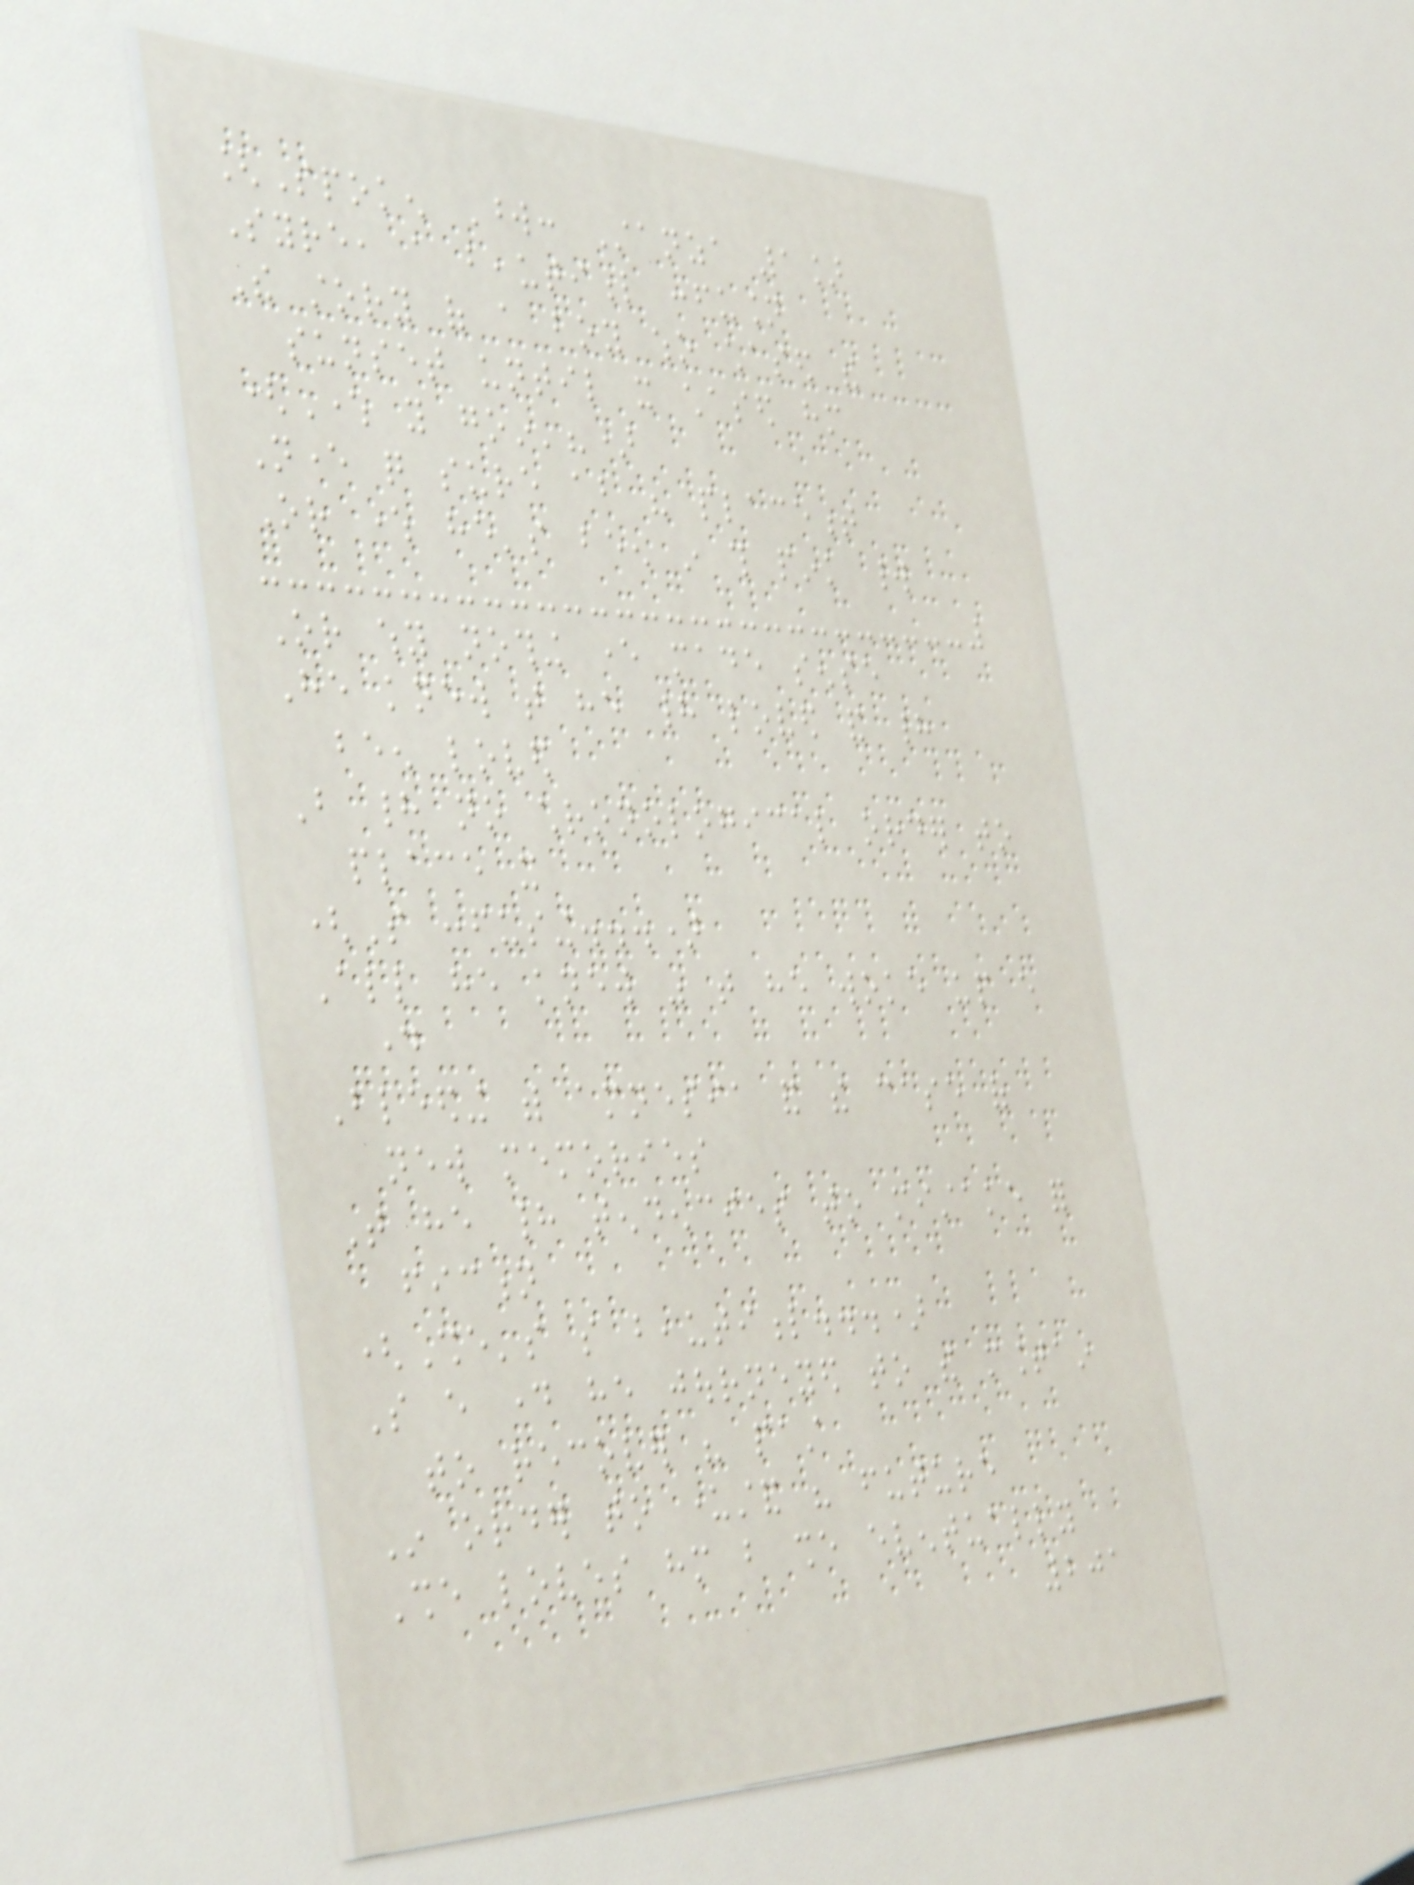[Spoken Word: Stanza 1]
Syre, a beautiful confusion
The story of a boy who chased the
sunset until it chased him
(Where you goin'?)
Never quite sure about his placement
Or where he's been in this pink world
Or why nothing ever made sense
He knew that he had loved and had
been loved
But had no chronological order to
place it
(So confusing...)
All he knew was that he woke up every
day
Bleeding with amnesia and the case of
new memories
That he had tendencies to mistake for
fiction
(She's so beautiful...)
So every day he journeyed to the mountain
to recover his past
In order to understand his future
She loves him but she eventually
201
